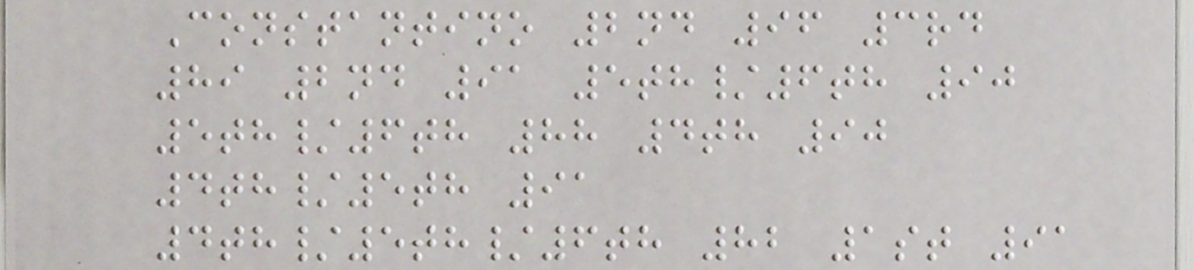Constantino 2nd 96 3rd
89 2nd 91 5th/6th 90
5th/6th 88 4th 90
4th/5th 91
4th/5th/6th 82 1st 91
